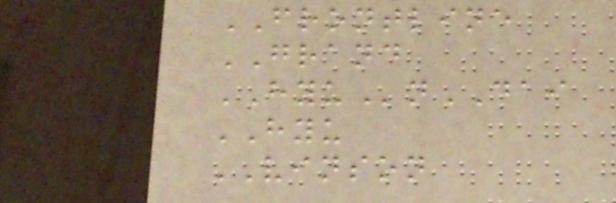FRONTLINE
GRAND
HYUnDAI
HYU
VINSON
